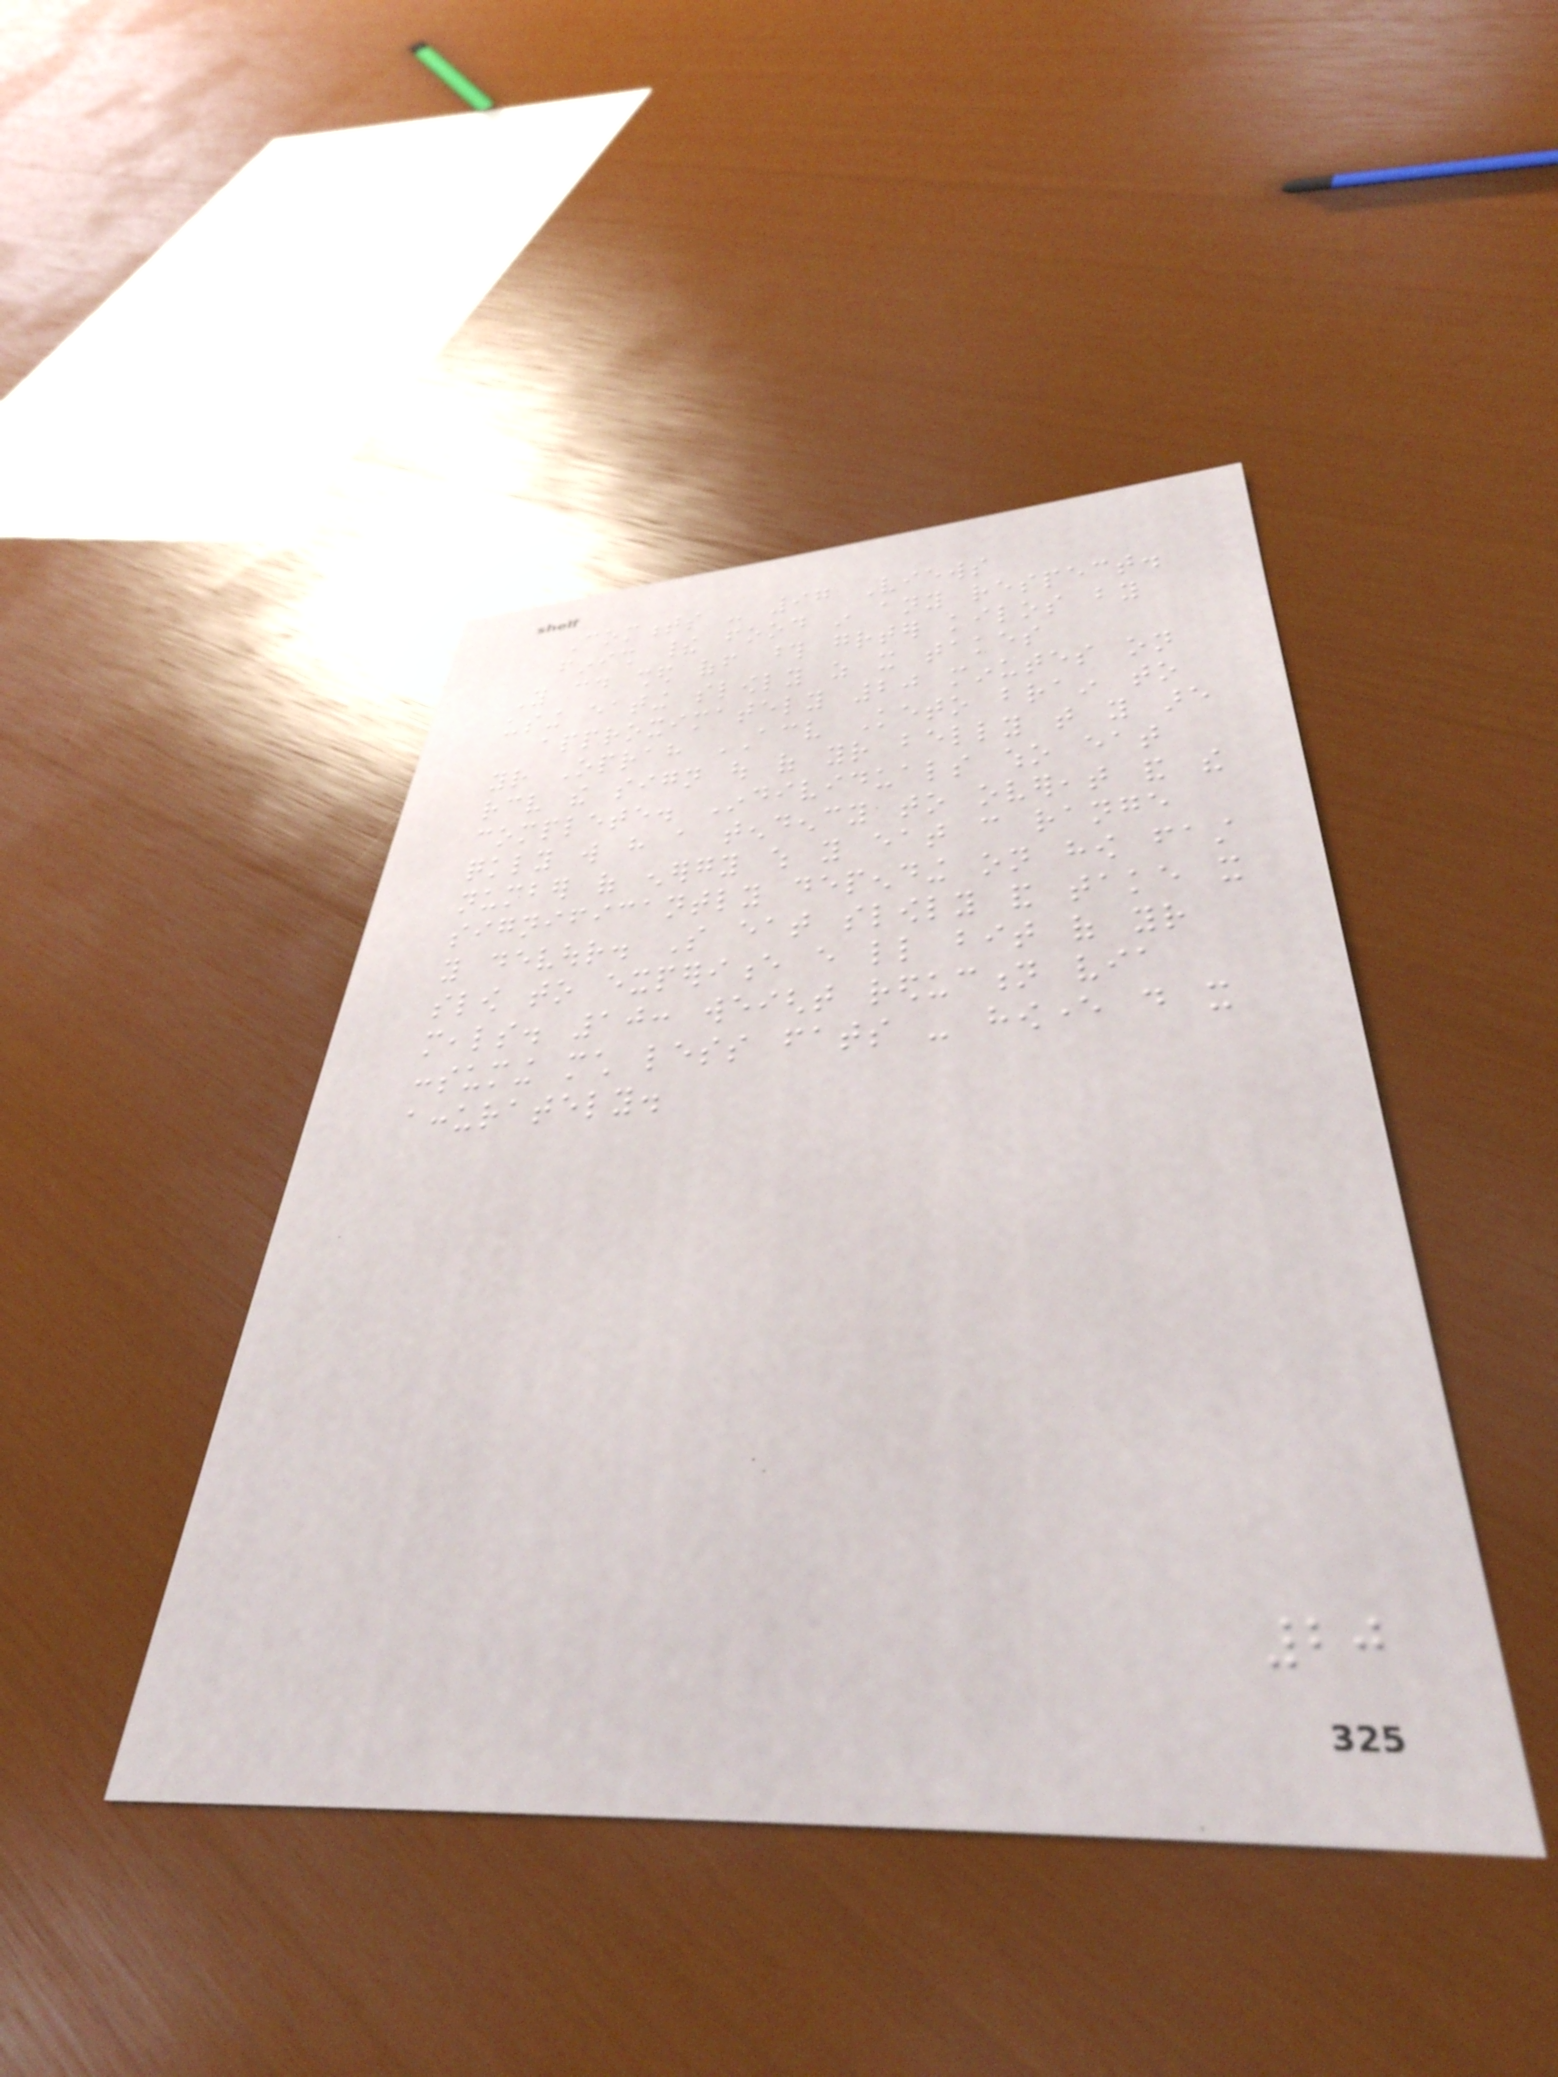Comments - 97 Views
finish their food in any respect.
You could shed off those greater kilos by
using eating slowly as it takes
approximately 20 minutes on
your Oprah ACV Keto brain to
receive the sign out of your belly that you are
complete. Individuals who eat
quickly will have a tendency to overeat and the
number of energy which you eat can range
significantly depending on how fast
you devour. So eat slowly and take it
slow to experience every little bit of your
meals. 10: weight reduction via
consuming much less fats - however do it
accurately.
20
